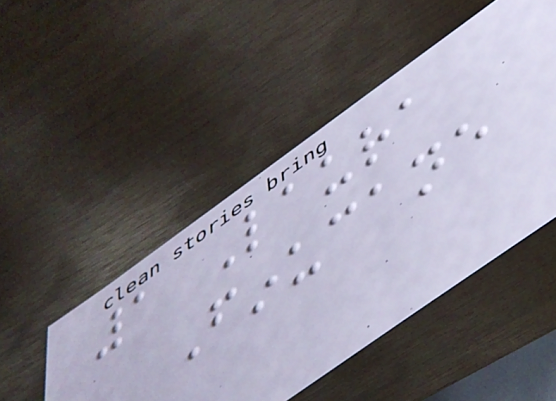1 Laura
Finucane
